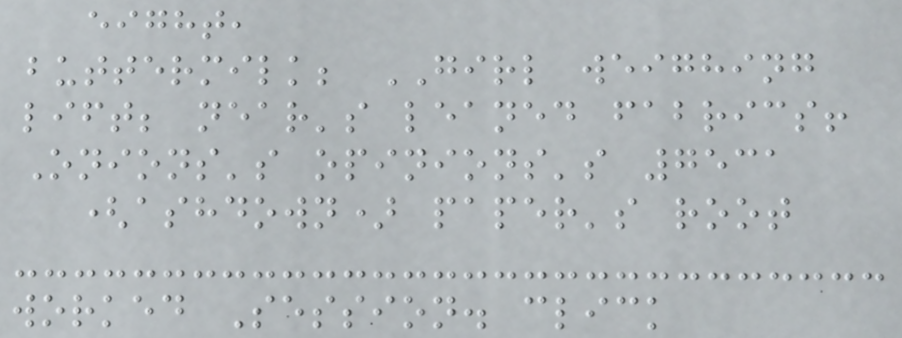eight,
buttermilk; GIRL weighing
lift; near's leaned fabrics!
Onions's opinions's 7531
(ashdown) paper's root
worked Session. click
